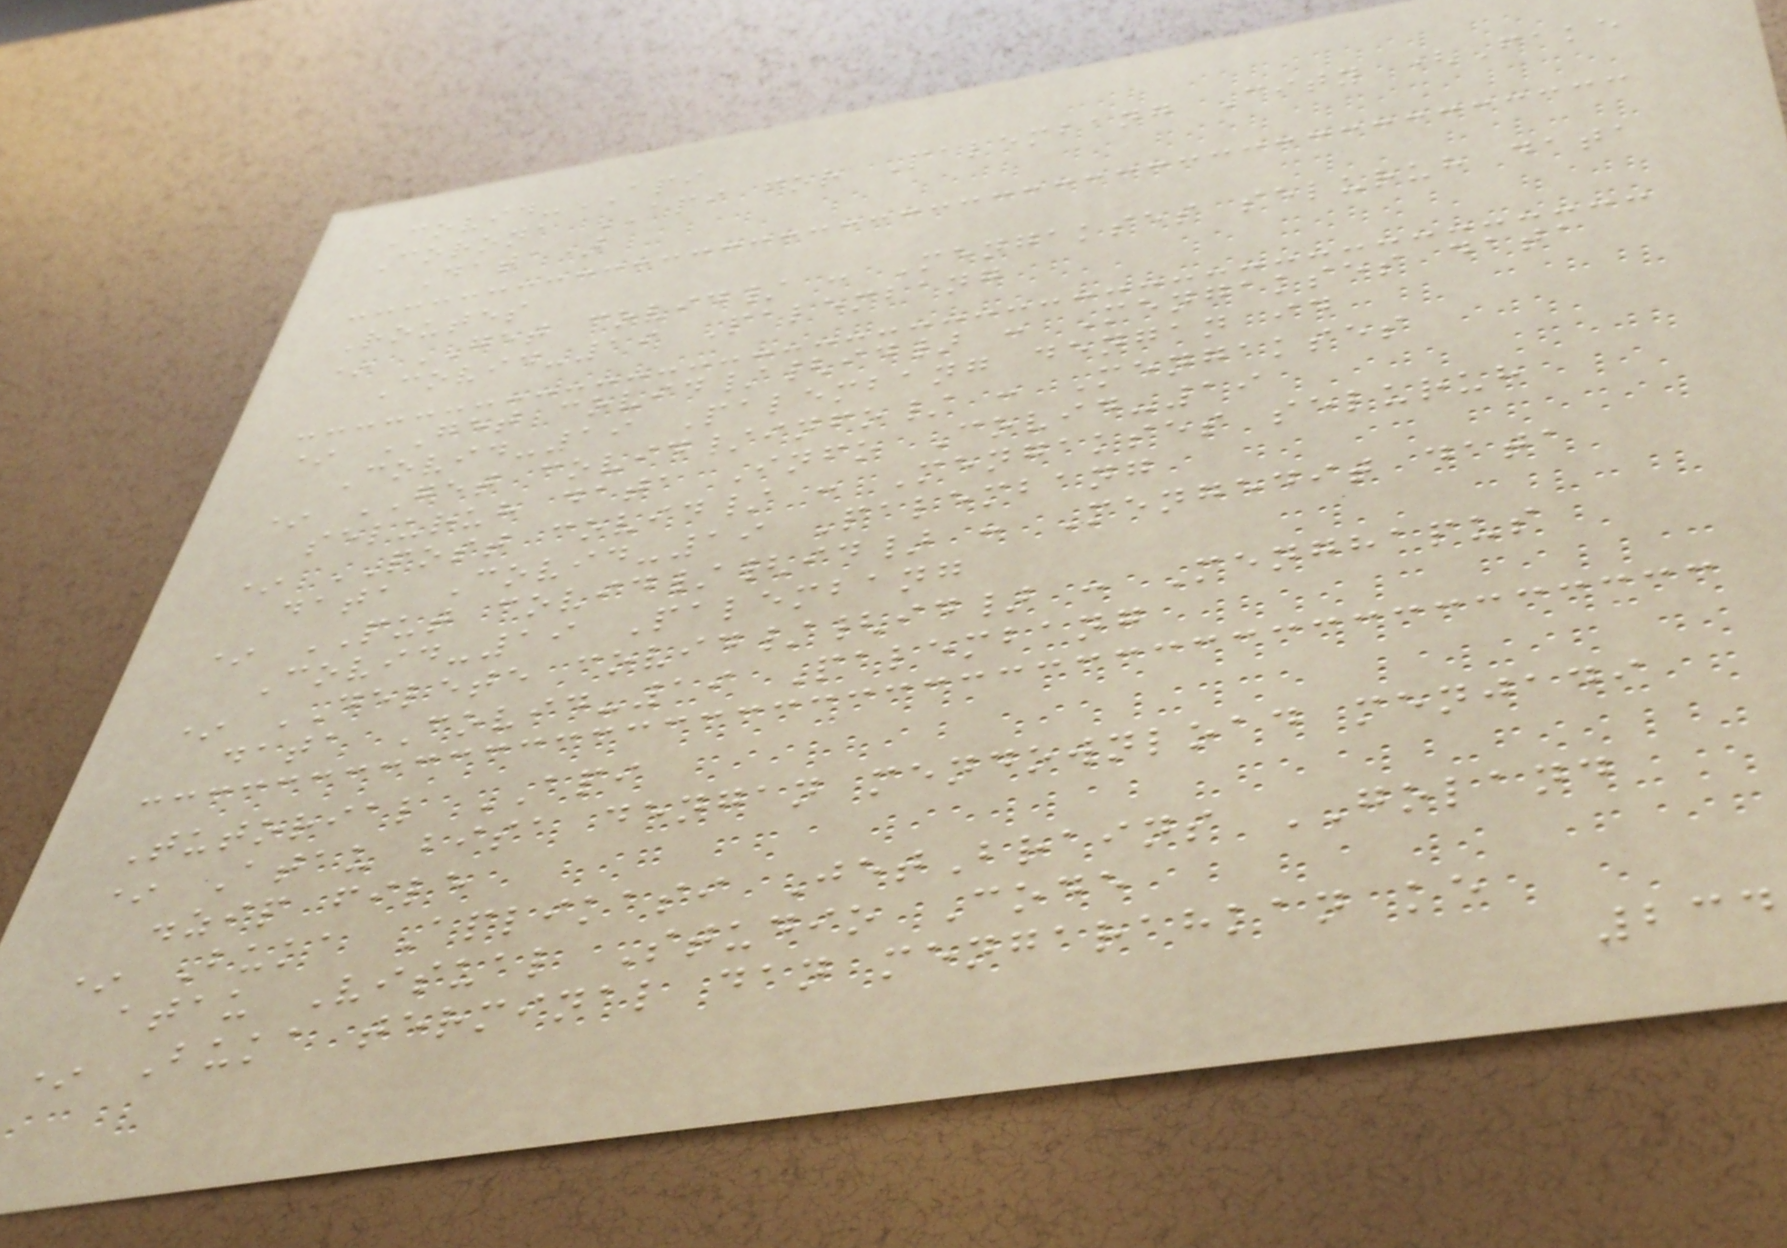Covid-API
Corona API for Palembang City (Fake
Data)
Routes
* GET covid/ : Mengakses seluruh data
Covid-19 Palembang
* GET covid/{id} : Mengakses data
Covid-19 Palembang dengan id
* GET covid/info/ : Mengakses
seluruh data Info Covid-19
* POST covid/ : Mengakses seluruh
data Covid-19 Palembang
* PUT covid/{id} : Mengedit data
Covid-19 Palembang
* DELETE covid/{id} : Menghapus
data Covid-19 Palembang
Tutorial API
* Atau bisa dengan mendownload menjadi
.zip file
* Buka Aplikasi JetBrains GOLAND
atau Visual Studio Code
* Buka terminal dan mengarahkan ke
234
